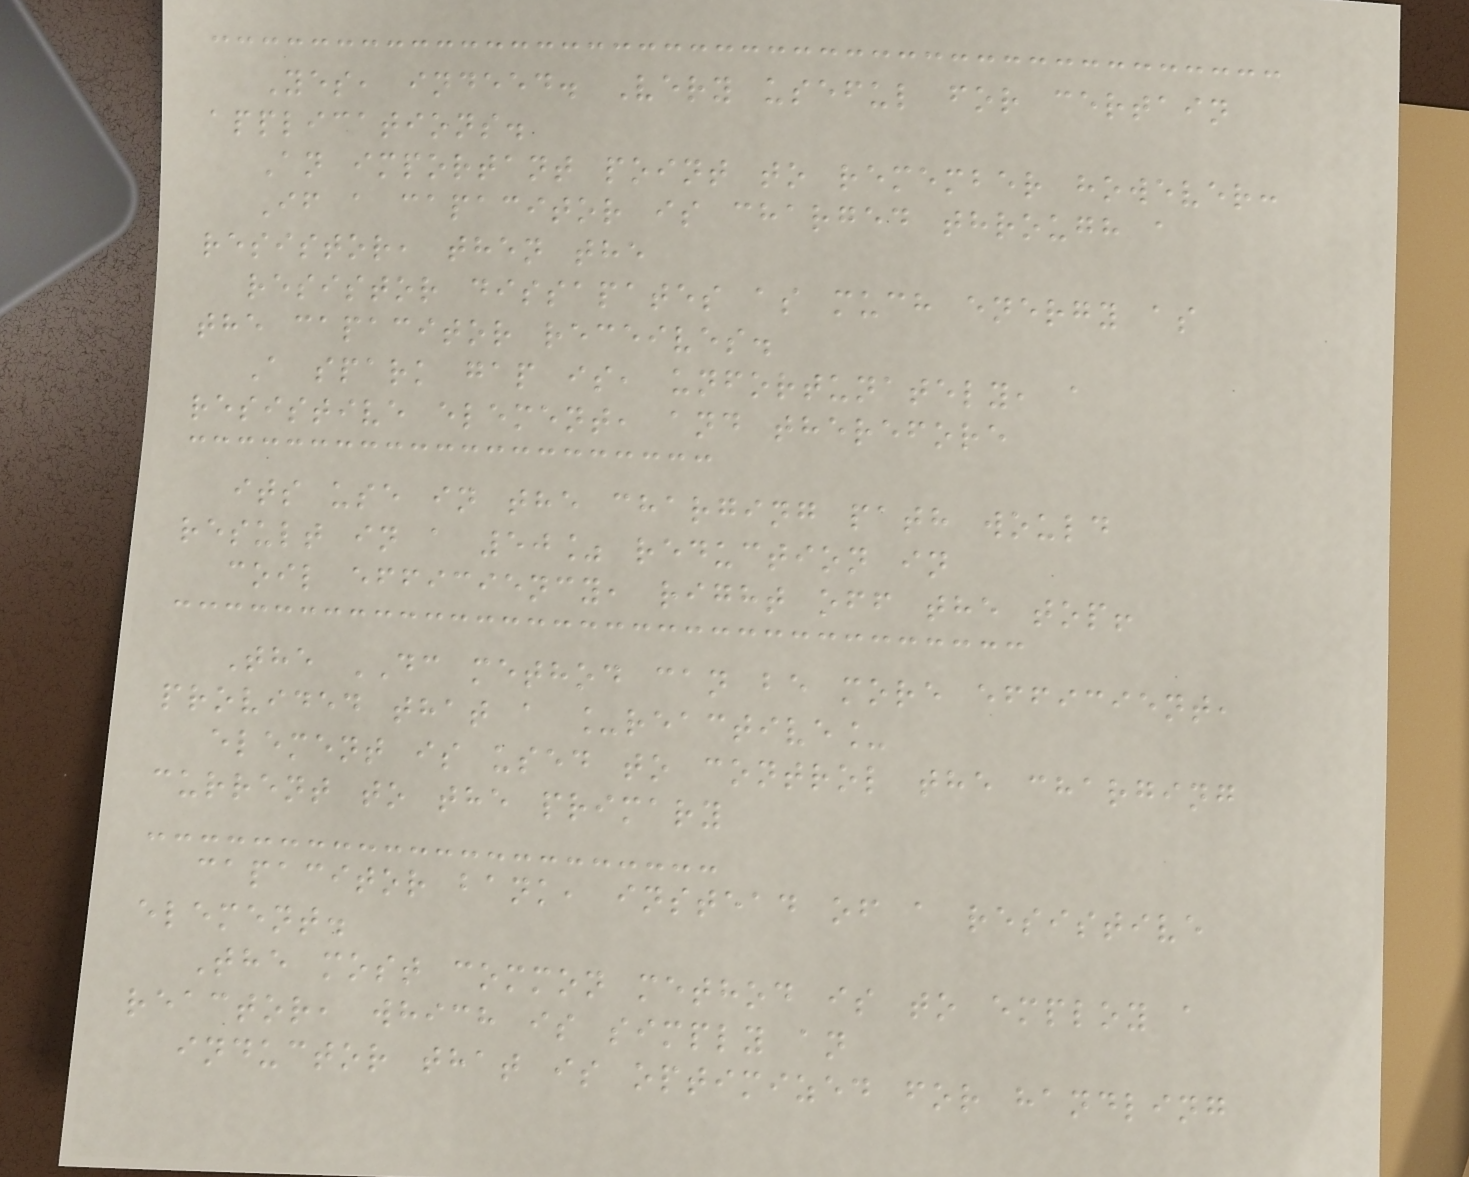Yes, indeed. Very useful for certain
applications.
An important point to remember however:
If a capacitor is charged through a
resistor, then the
resistor dissapates as much energy as
the capacitor receives.
A spark gap is, unfortunately, a
resistive element, and therefore
its use in the charging path would
result in a 50% reduction in
coil efficiency, right off the top!
The DC method can be more efficient,
provided that a _reactive_
element is used to control the charging
current to the primary
capacitor bank, instead of a resistive
element.
The most common method is to employ a
reactor, which is simply an
inductor that is optimized for handling
